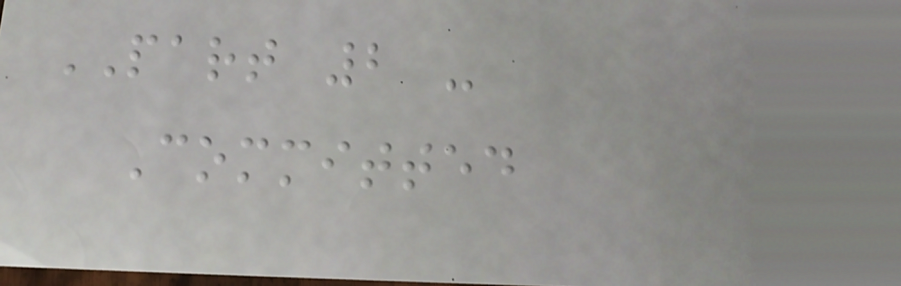PART 2 -
Committed
